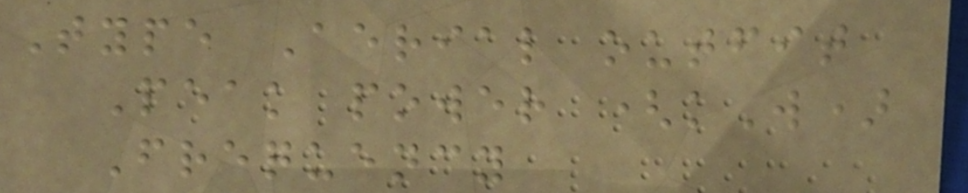Type Aerial outfit
Peak power (kW)
Frequency
